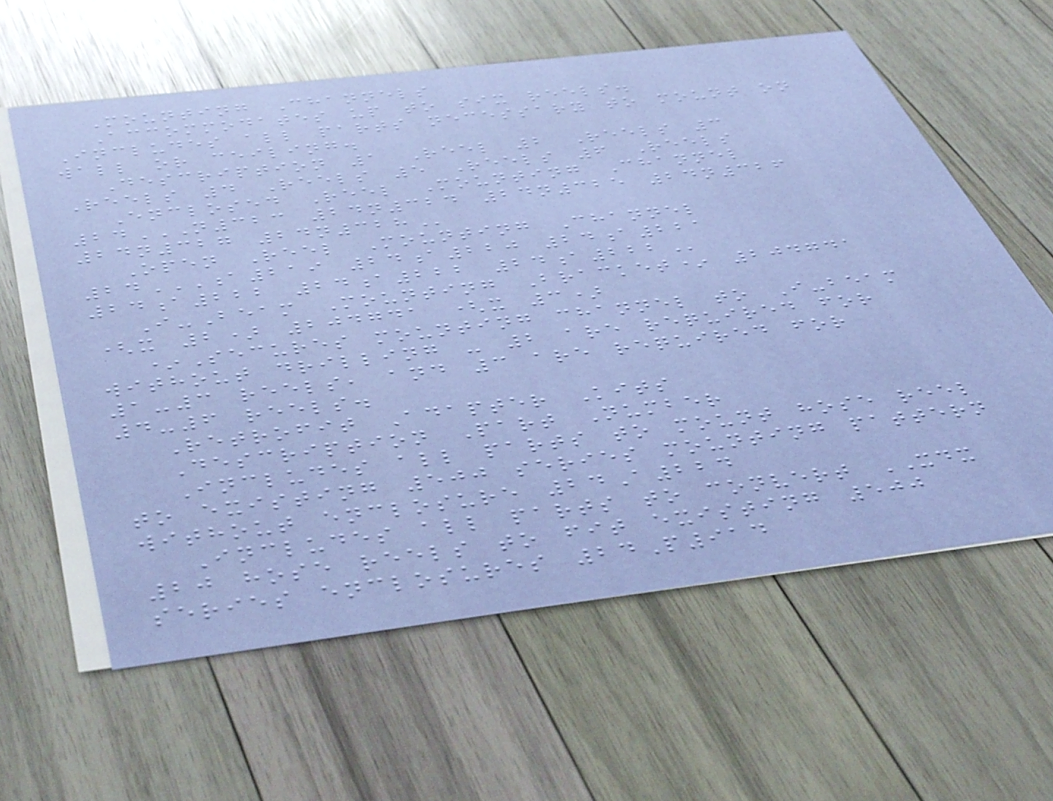Mounting Channels
Accommodates up to six reels.
Includes all parts necessary to mount on
wall or ceiling.
Description 1 Reel 2 Reels 3
Reels 4 Reels 5 Reels 6 Reels
Enclosed Reel Mounting Channel
24N323 24N324 24N325 24N326
24N327 24N328
Open Reel Mounting Channel
24A219 24A220 24A221
24A222 24A222 24A222
I-Beam Mounting Bracket* 204741
(x 2) 204741 (x 3)
*Secures mounting channel to I-beam
without drilling - 2 are required for
1-3 reels, and 3 are required for
4-6 reels.
Retrofit Adapter Kits
Description Part Number
Includes all parts to mount hose reel
to existing 500 series mounting pattern
without enclosure 24A224
Includes all parts to convert XDX
20 hose reels to fit existing 500
series enclosures 24P914
